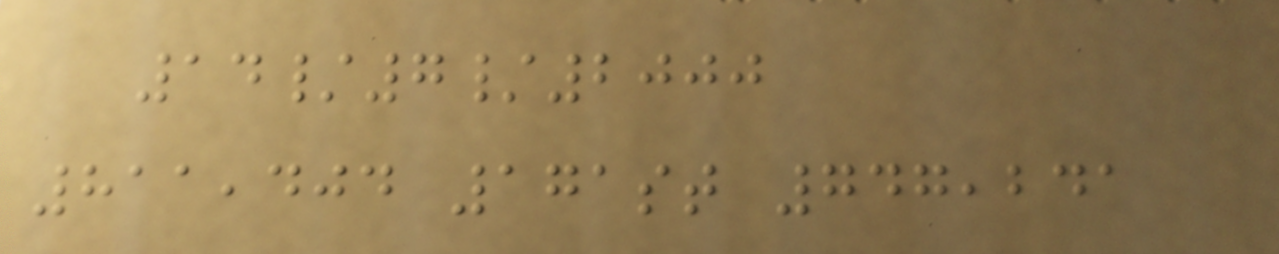14/7/2000
811,404 171st 747,241
